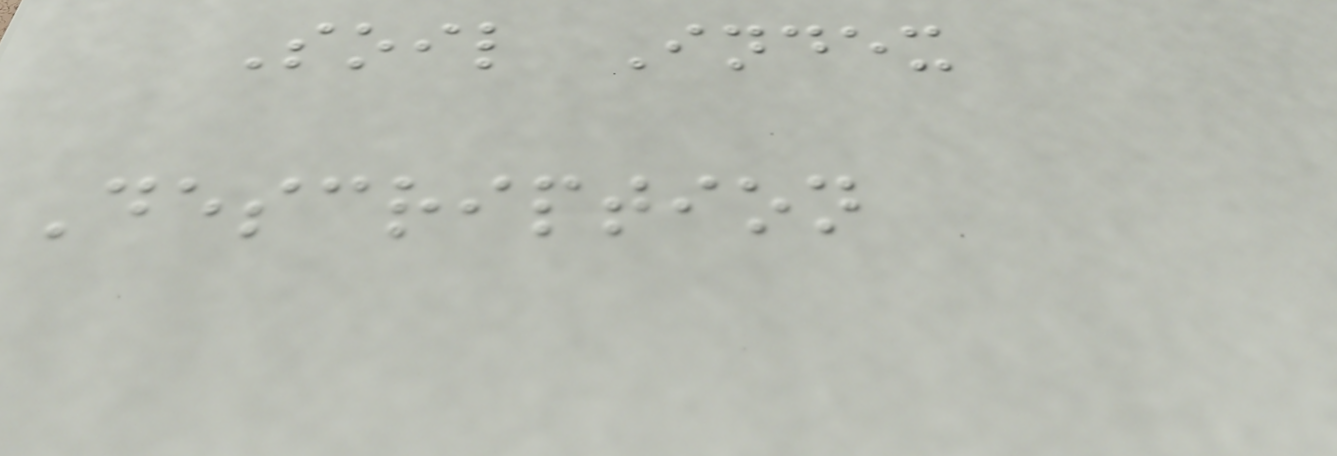Soil Index
Description
